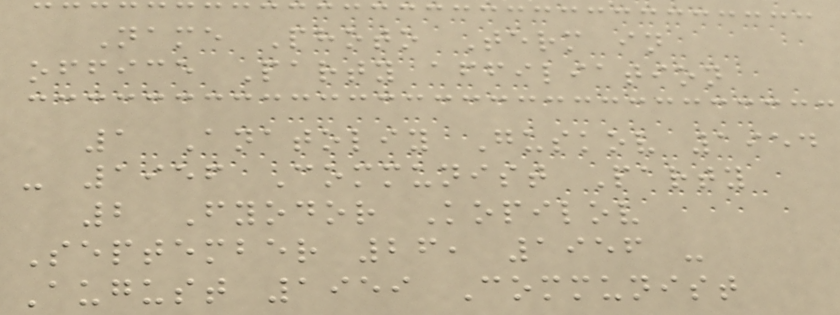Name Photo Term in
office Party affiliation
1 Anatoliy Guskov 1954
- 1956 Communist Party
2 Fyodor Kopilov
September 26, 1956 -
August 1959 Communist
